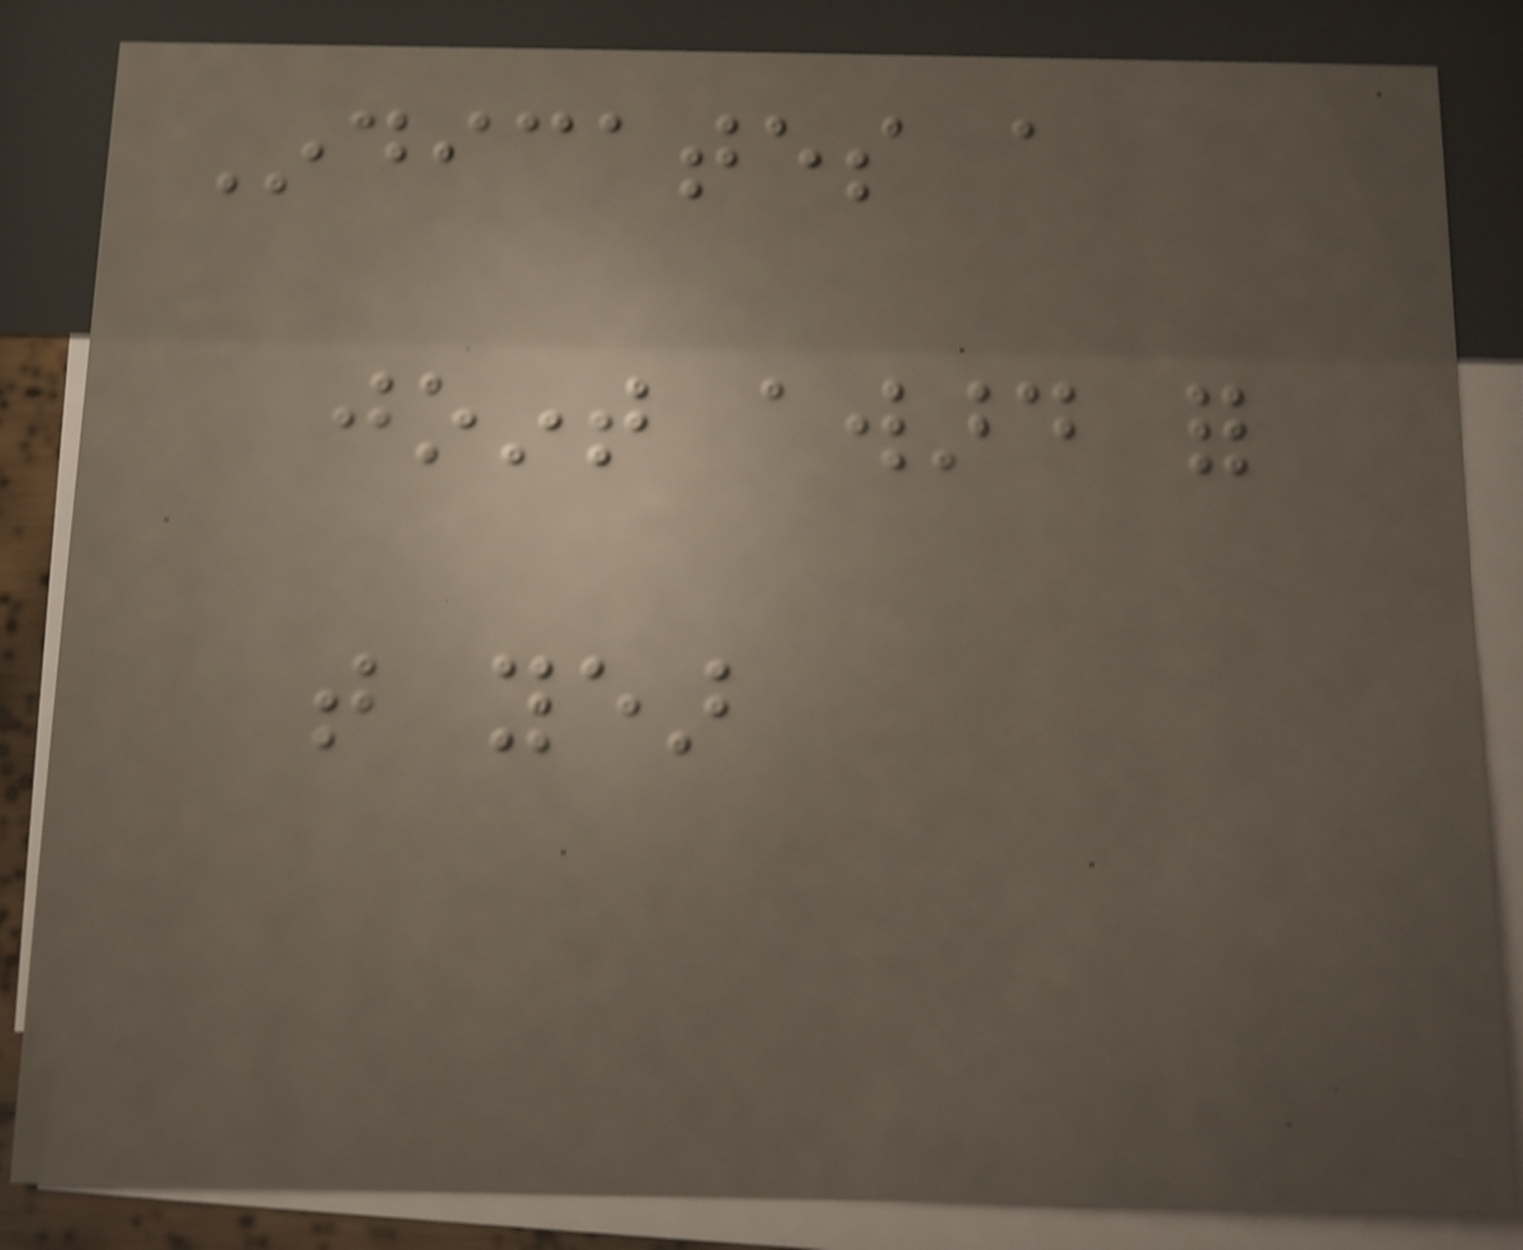Indicates a
joint award for
that year
